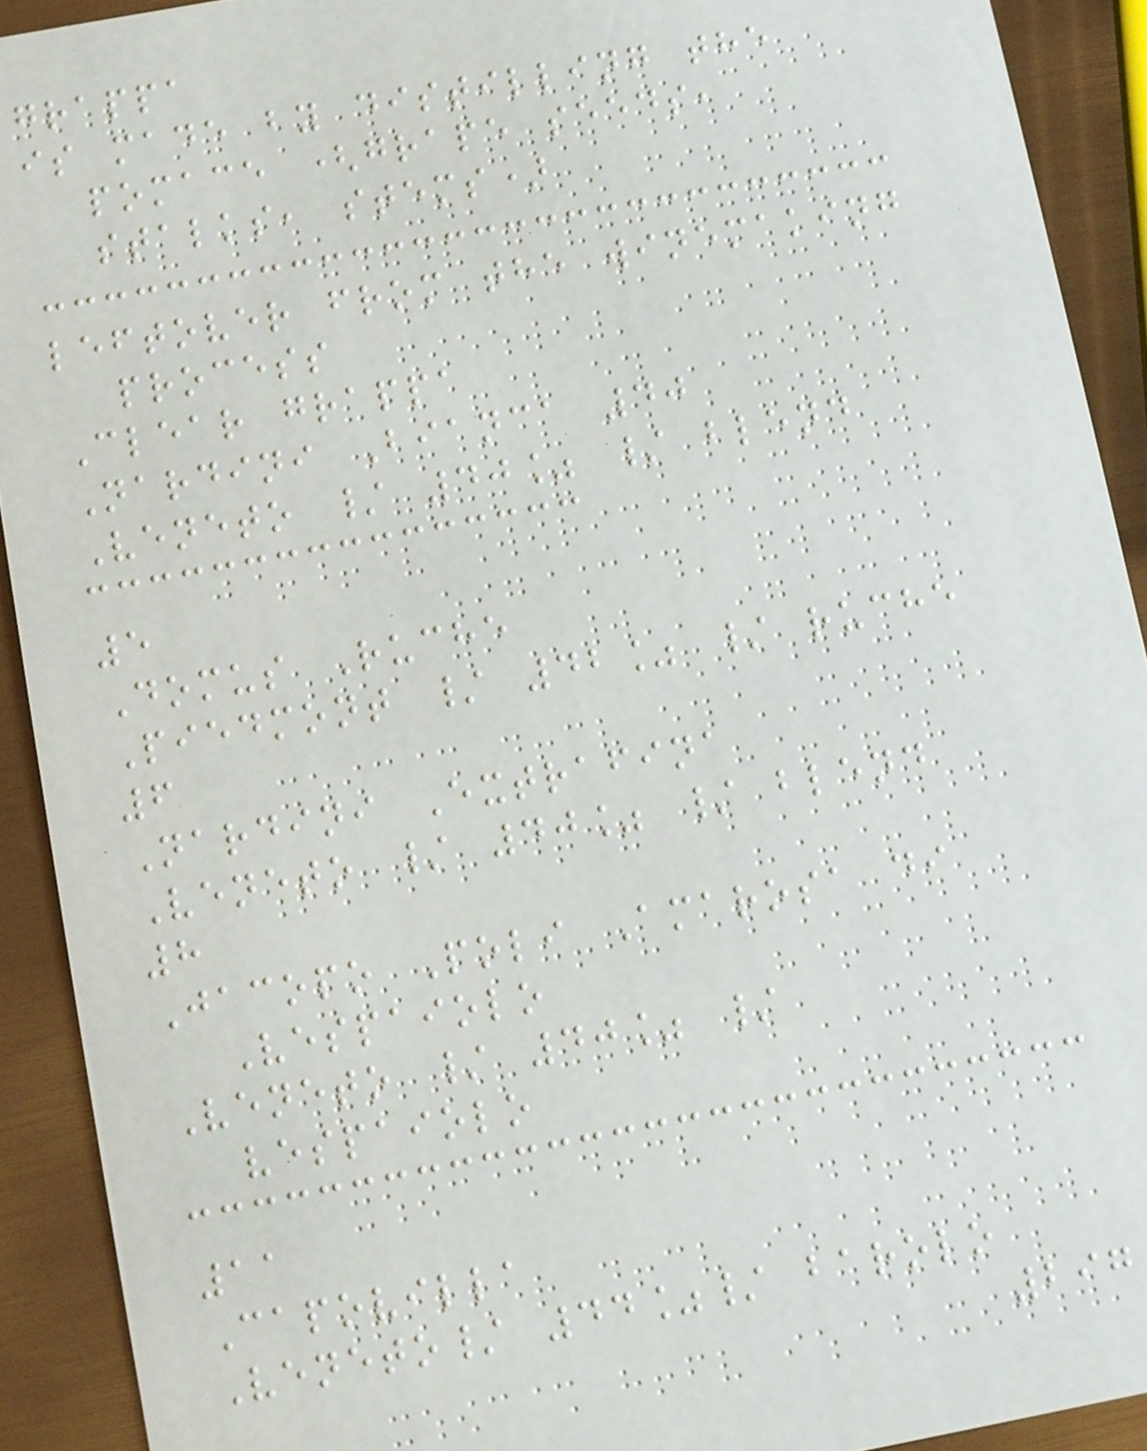grappa
is made by distilling the
pomace (grape seeds,
stalks, stems)
leftover from the winemaking
process
Clear grappa
Nardini Bianca 40
Veneto / 40% / blend
5
Domus Ruche
Piedmont / 42% / ruche
6
Nardini Extrafina
Veneto / 40% / blend
8
Jacopo Poli Amarosa di
Vespaiolo
Veneto / 40% /
vespaiolo
11
Capovilla
Veneto/ 44%/ barolo
297
